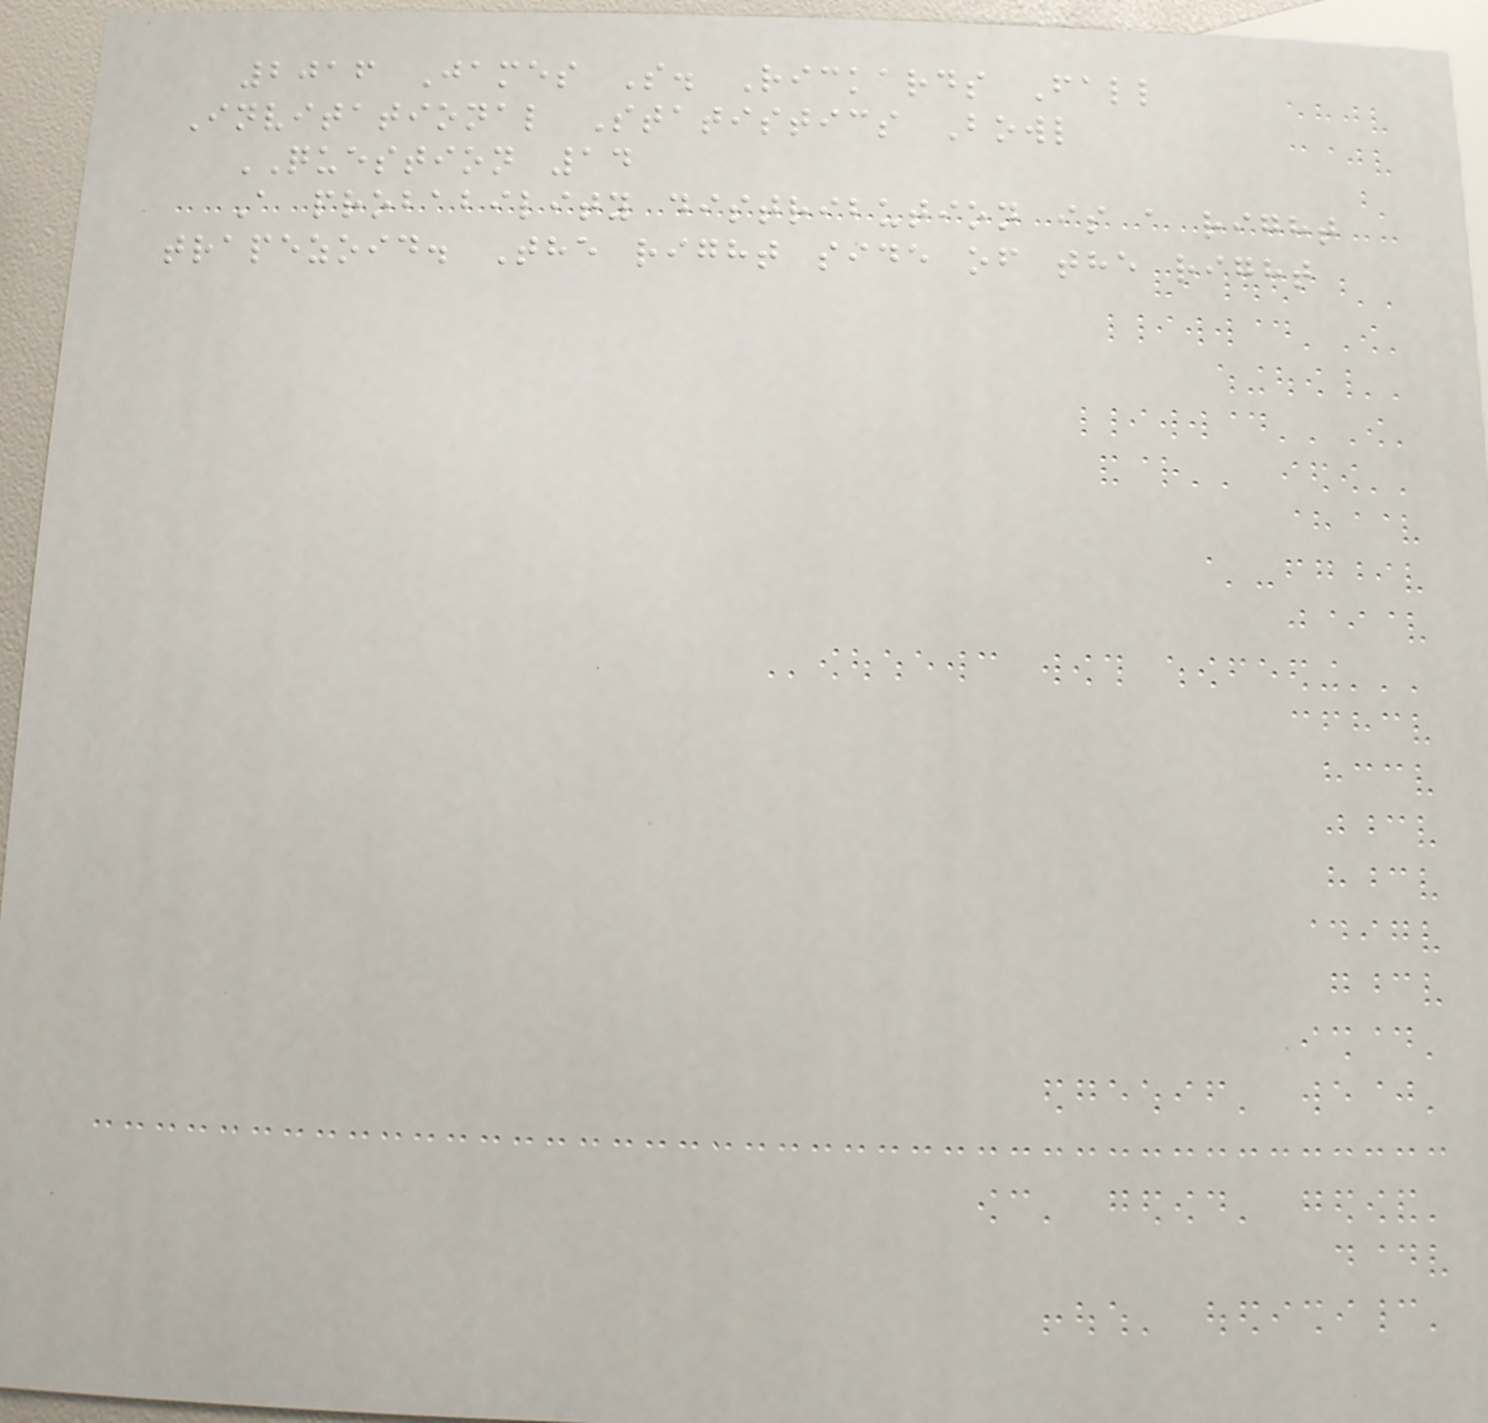2016 James S. Rickards Fall
Invitational Statistics Bowl
QUESTION 14
A probability distribution is a right
trapezoid. The right side of the right
